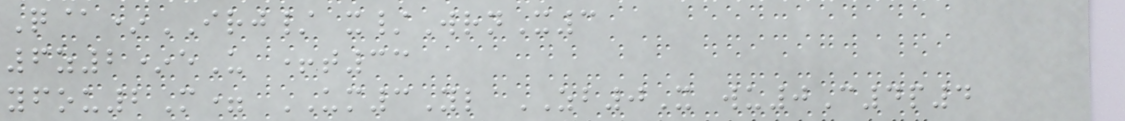Q@*IRJ/ x/WrnX3
6z2*eU +t33
yfou2M= UM3Yl ZB0X wu0C4p4
